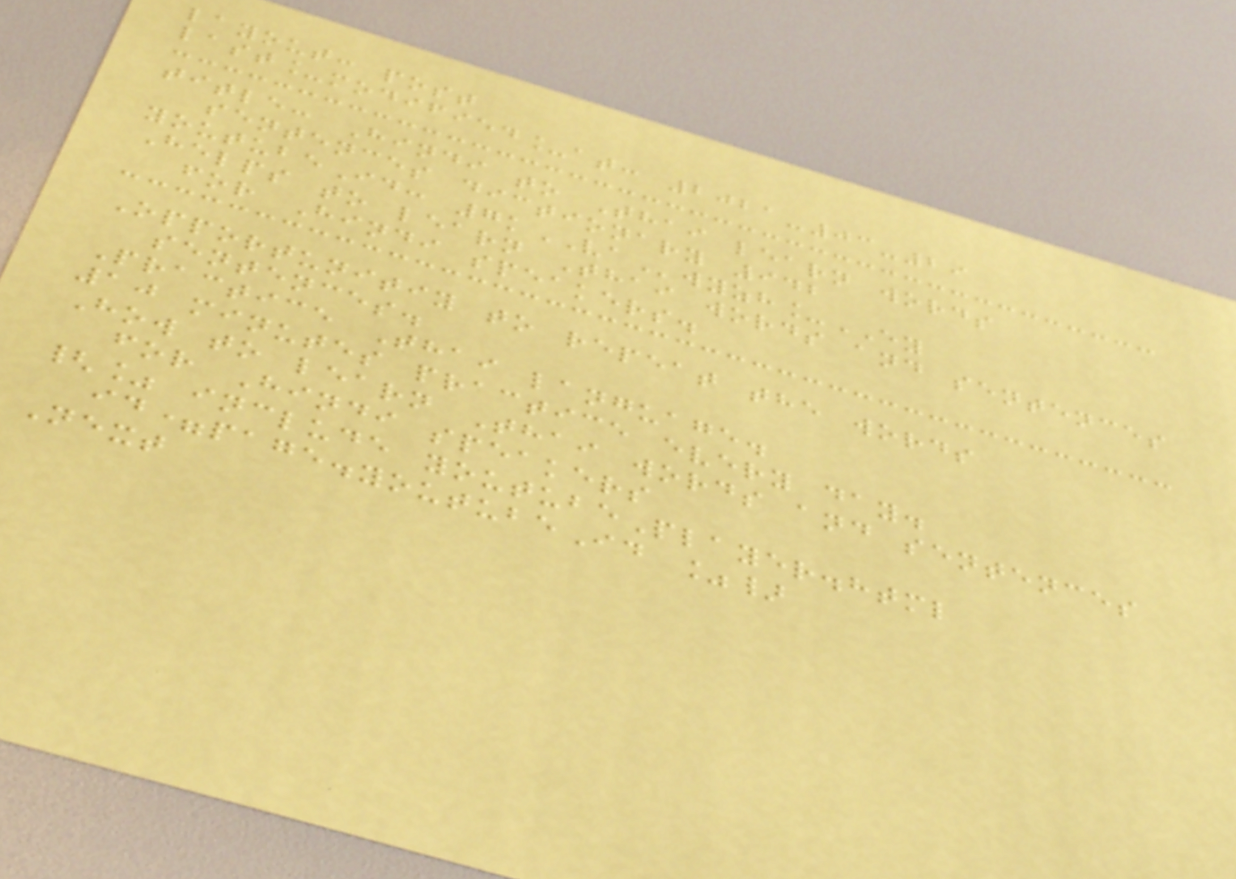layout: post
last_modified_at: 2021-03-29
title: Hindi to Thai learn words
sentences dictionary 942
youtubeId: 7kVAwyzh_EY
Helps to learn Thai words and sentences
for Hindi speakers.
Opportunitiy to repeat the words
sentences.
Practice Thai language.
10 minutes practice every day.
How to learn Thai words and sentences
for Hindi speakers
{% include youtubePlayer.html
id=page.youtubeId %}
Next
